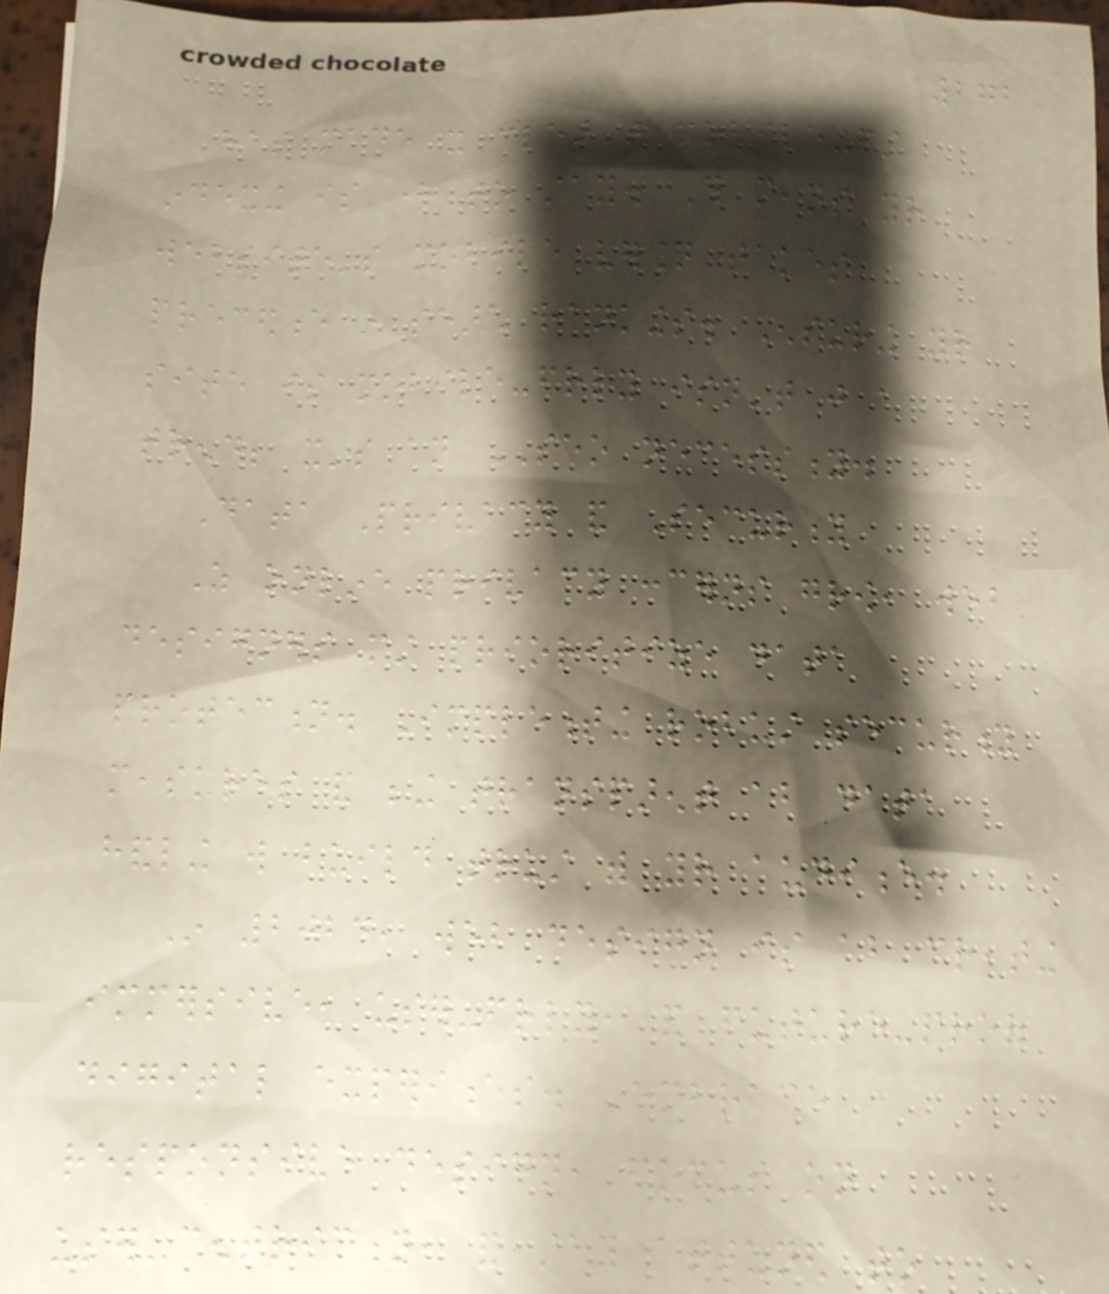272
has made it clear that mobile-first
indexing is here to stay. This means your
website's mobile version takes
precedence in search rankings. Ensuring your
site is mobile-friendly isn't just a
trend; it's an SEO necessity.
Data Privacy and Security
As online privacy concerns grow, web
designers must prioritize data
protection. Implementing robust security
measures and being transparent about data
handling will build trust with your audience.
In 2024, web design is about creating
immersive, user-friendly, and future-proof
digital experiences. Embrace
responsive design, focus on
user-centricity, and stay attuned to
